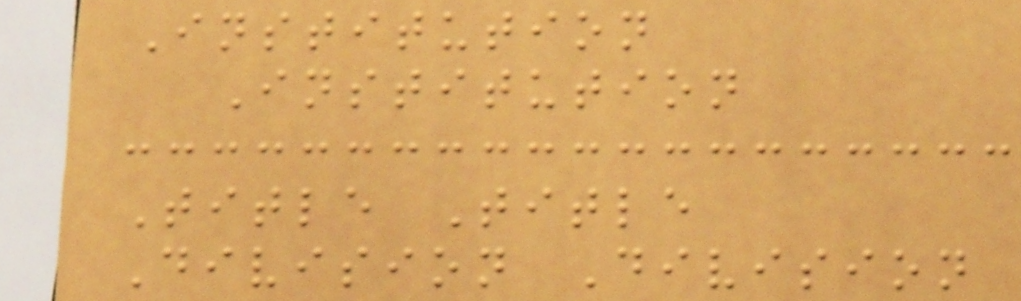Institution
Institution
Title Title
Division Division
